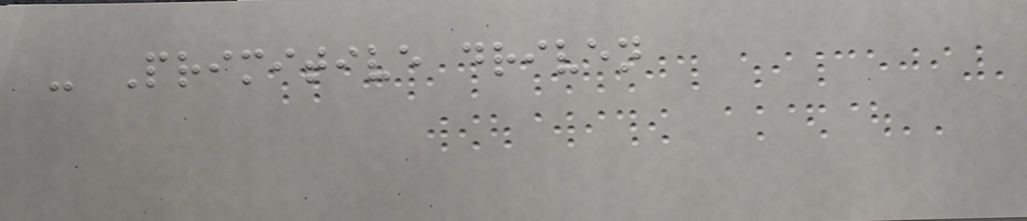- Primitive driven
